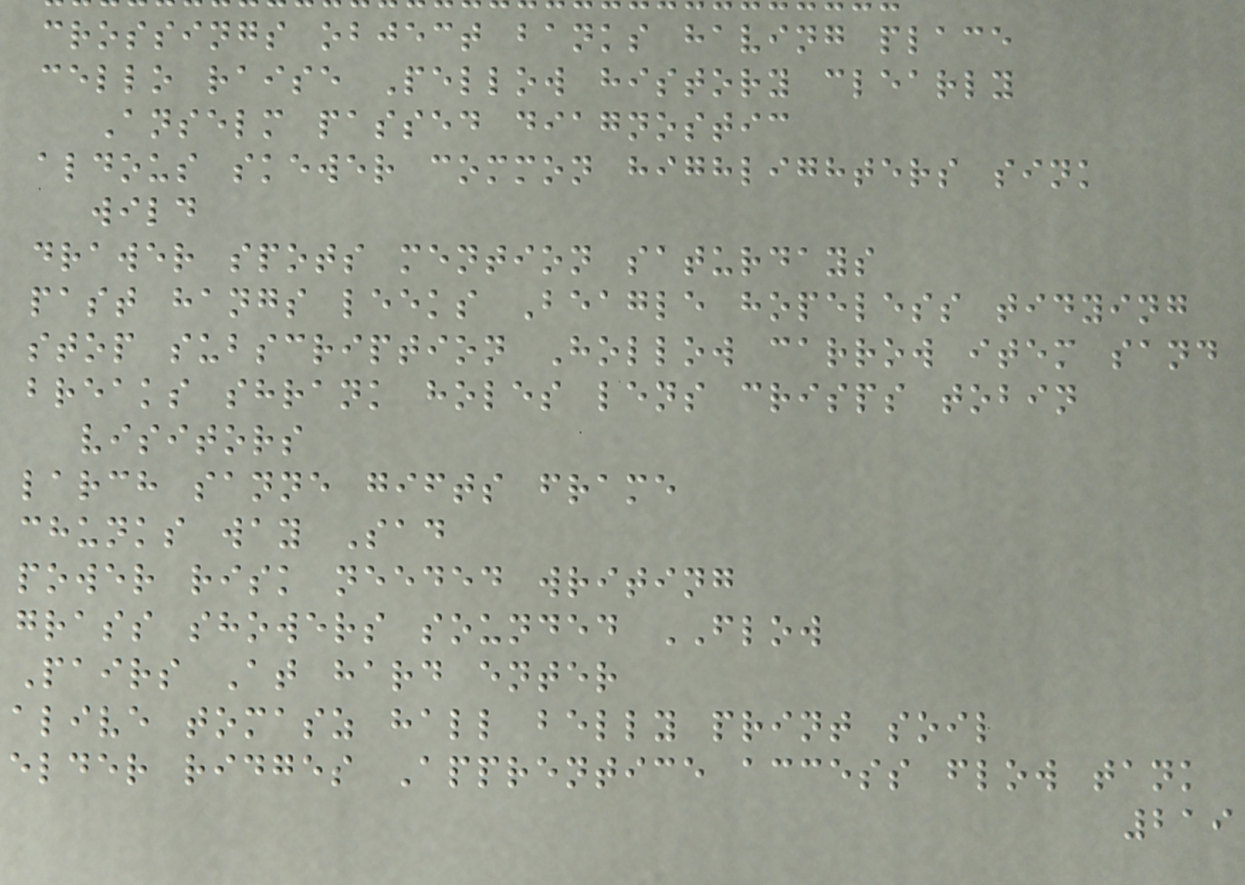crossings object banks having place
cello raise Pellow history clearly
Anselm passed diagnostic
aldous skewer common highlighters sink
wild
drawer spots mention saturdays
past hangs leeks Beagle hopeless tidying
stop subscription Hollow carrow item sand
breaks shrank holes lens crisps tobin
visitors
larch sanne gifts frame
chunks way Sad
power risk needed writing
grass showers sounded FLOW
Pairs At hard enter
alive tomasz hall belly print soil
elder ridges Apprentice access flow tank
219
